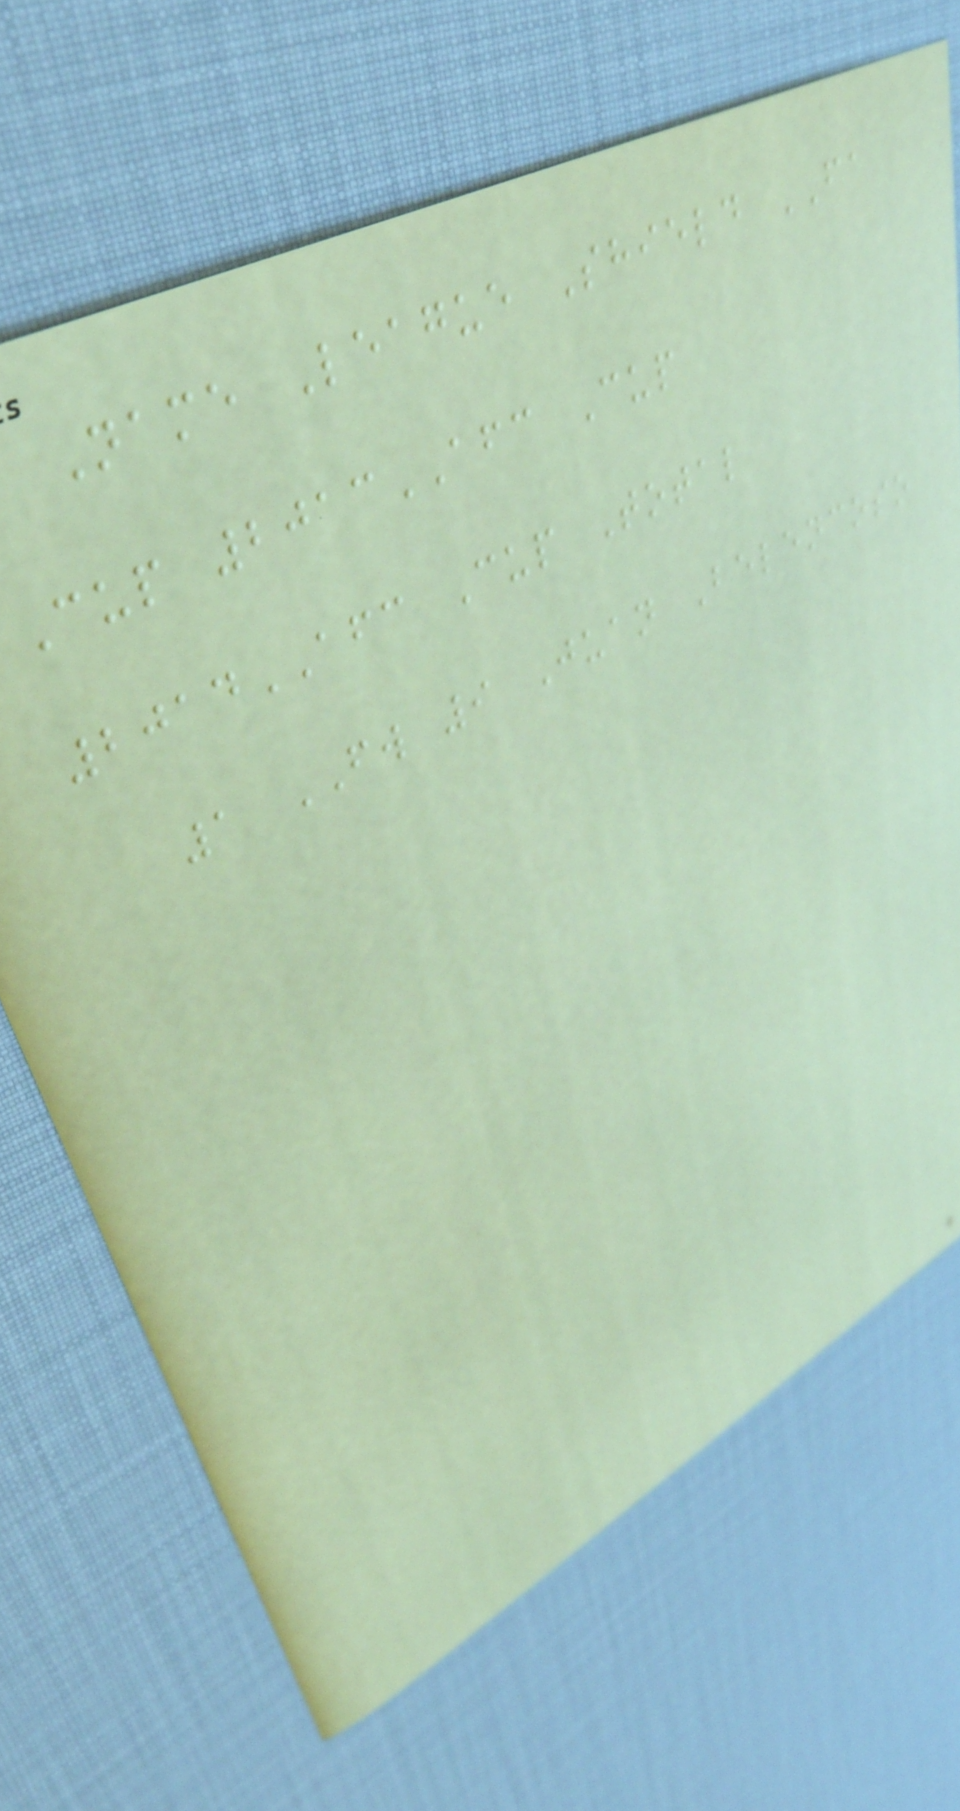Name League Shield FA
Cup 2013AFC Cup
2014AFC Cup Total
1 FW 9 Juan Belencoso
